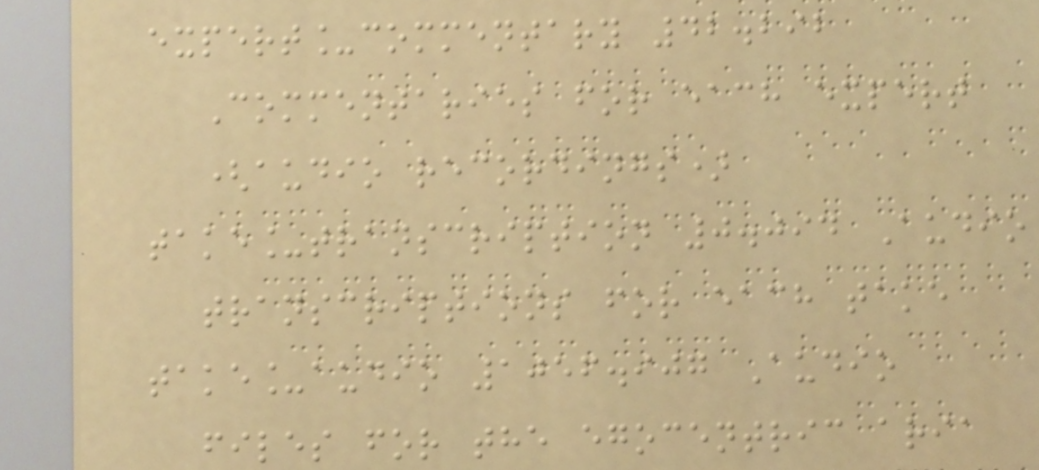expert_commentary 42.292
Commentaries for each expert
(audio recordings)
take_transcription 0.094 Audio
transcriptions for each take
take_audio 1056.907 Audio
files for the egocentric aria
